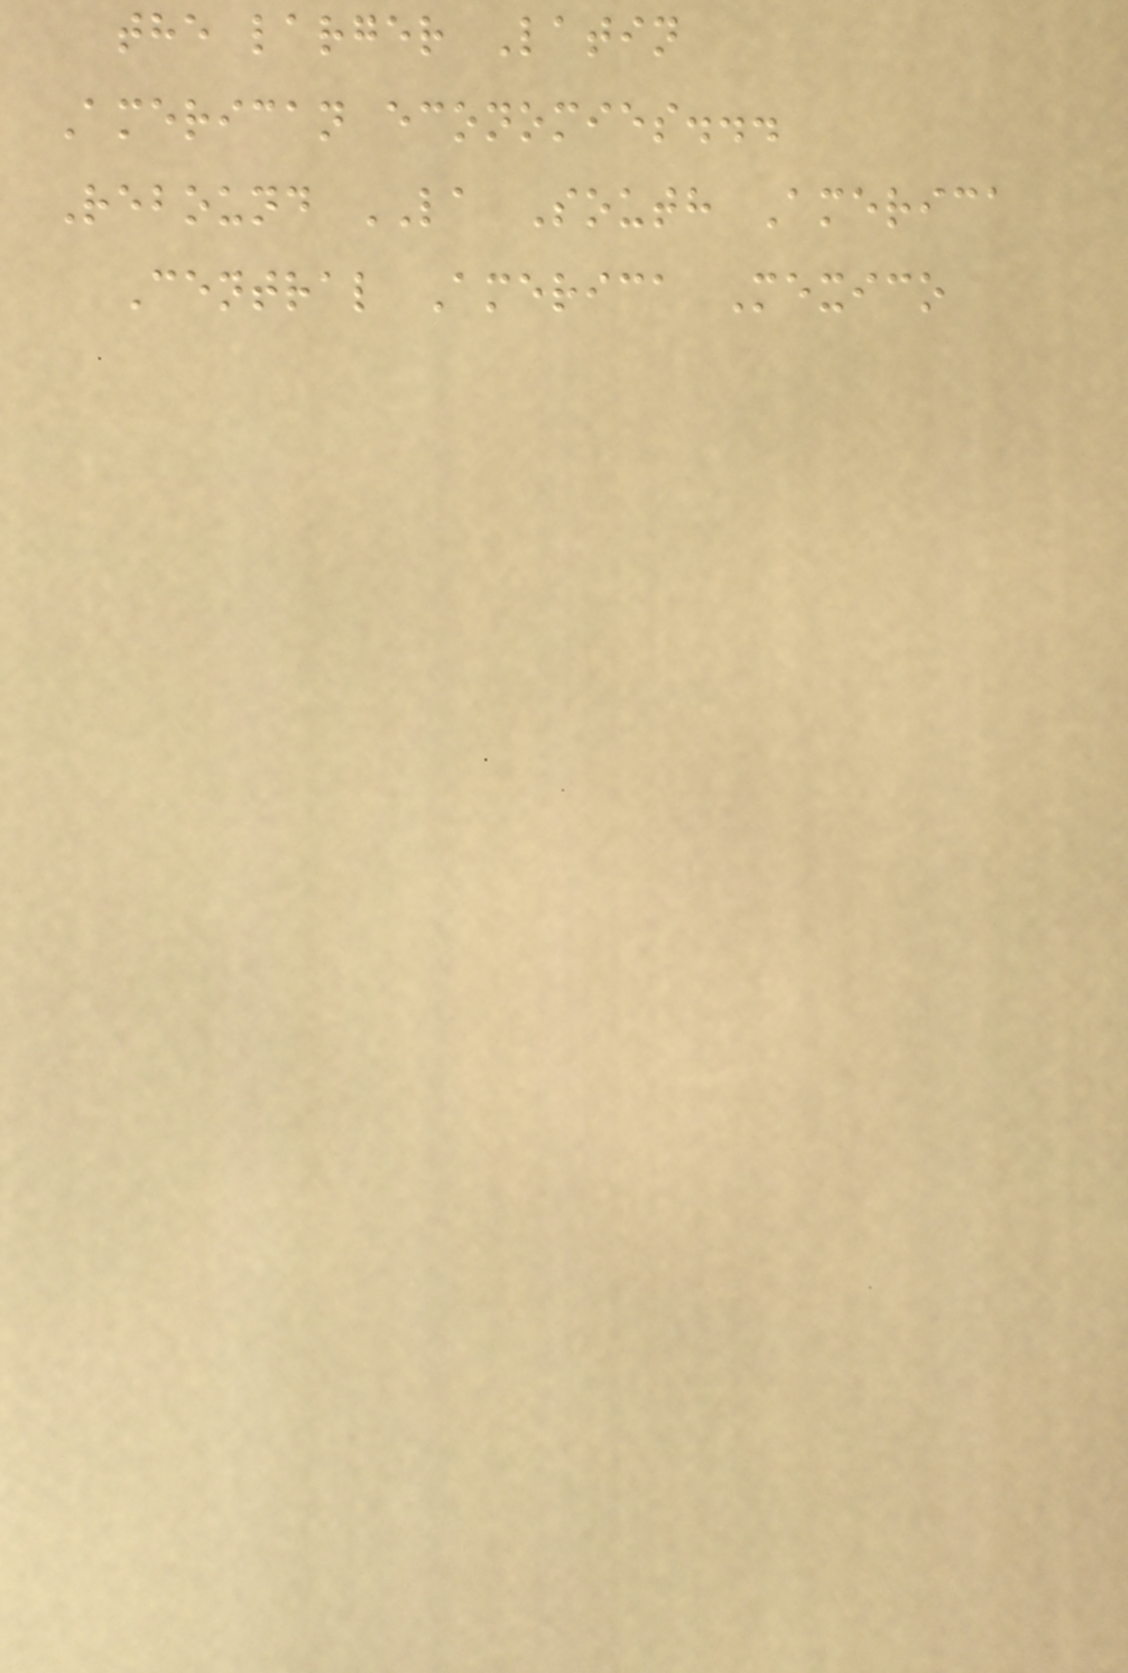the larger Latin
American economies...
Rebound LA South America
Central America Mexico
